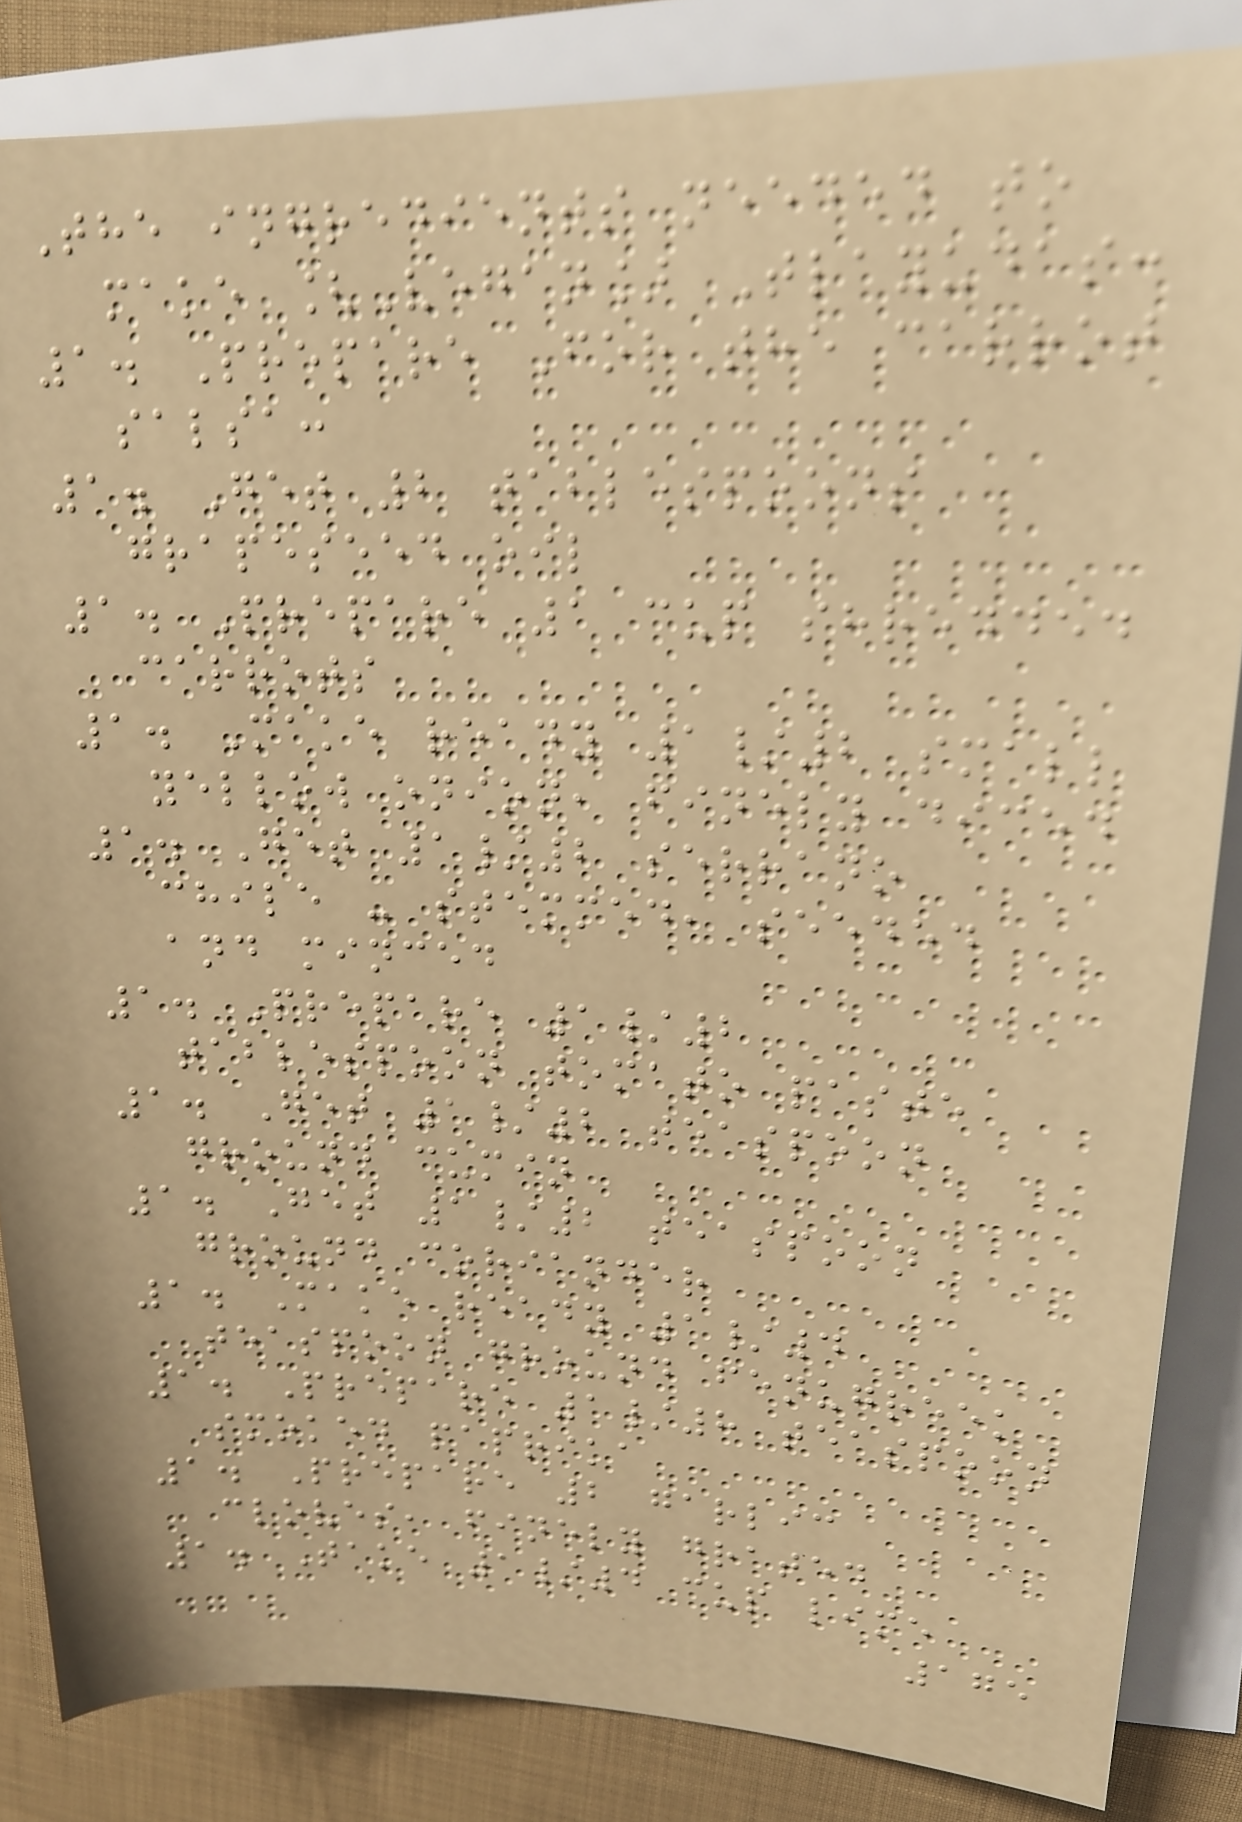The ingredients needed to
make [Vegan] Tlayudas:
1. Prepare For the carrot
salsa:
1. Get 2 tablespoons
grapeseed oil
1. Prepare 1 cup shredded
carrots
1. Make ready 1/2 small
yellow onion, finely diced
1. Get 1/2 serrano
chile - stemmed, seeded
and minced
1. Prepare 1/2
tablespoon tomato paste
1. Get 1/2 teaspoon
ground cumin
1. Get 1/2 teaspoon
ground coriander
1. Make ready 1/4
teaspoon ground fenugreek
1. Prepare 1/8 teaspoon
smoked paprika
1. Prepare 2 garlic
cloves, finely grated
1. Take 1/4 cup lime
175
